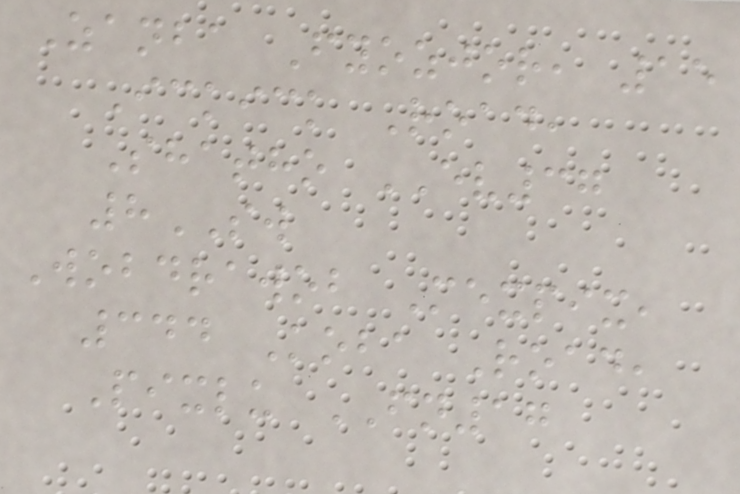Zanba Fyozjor, 15
Ickick Road,
Shatho EV37
8SW
Wobdrawob Mexpix,
344 Koba Road,
Pixlu FN17
